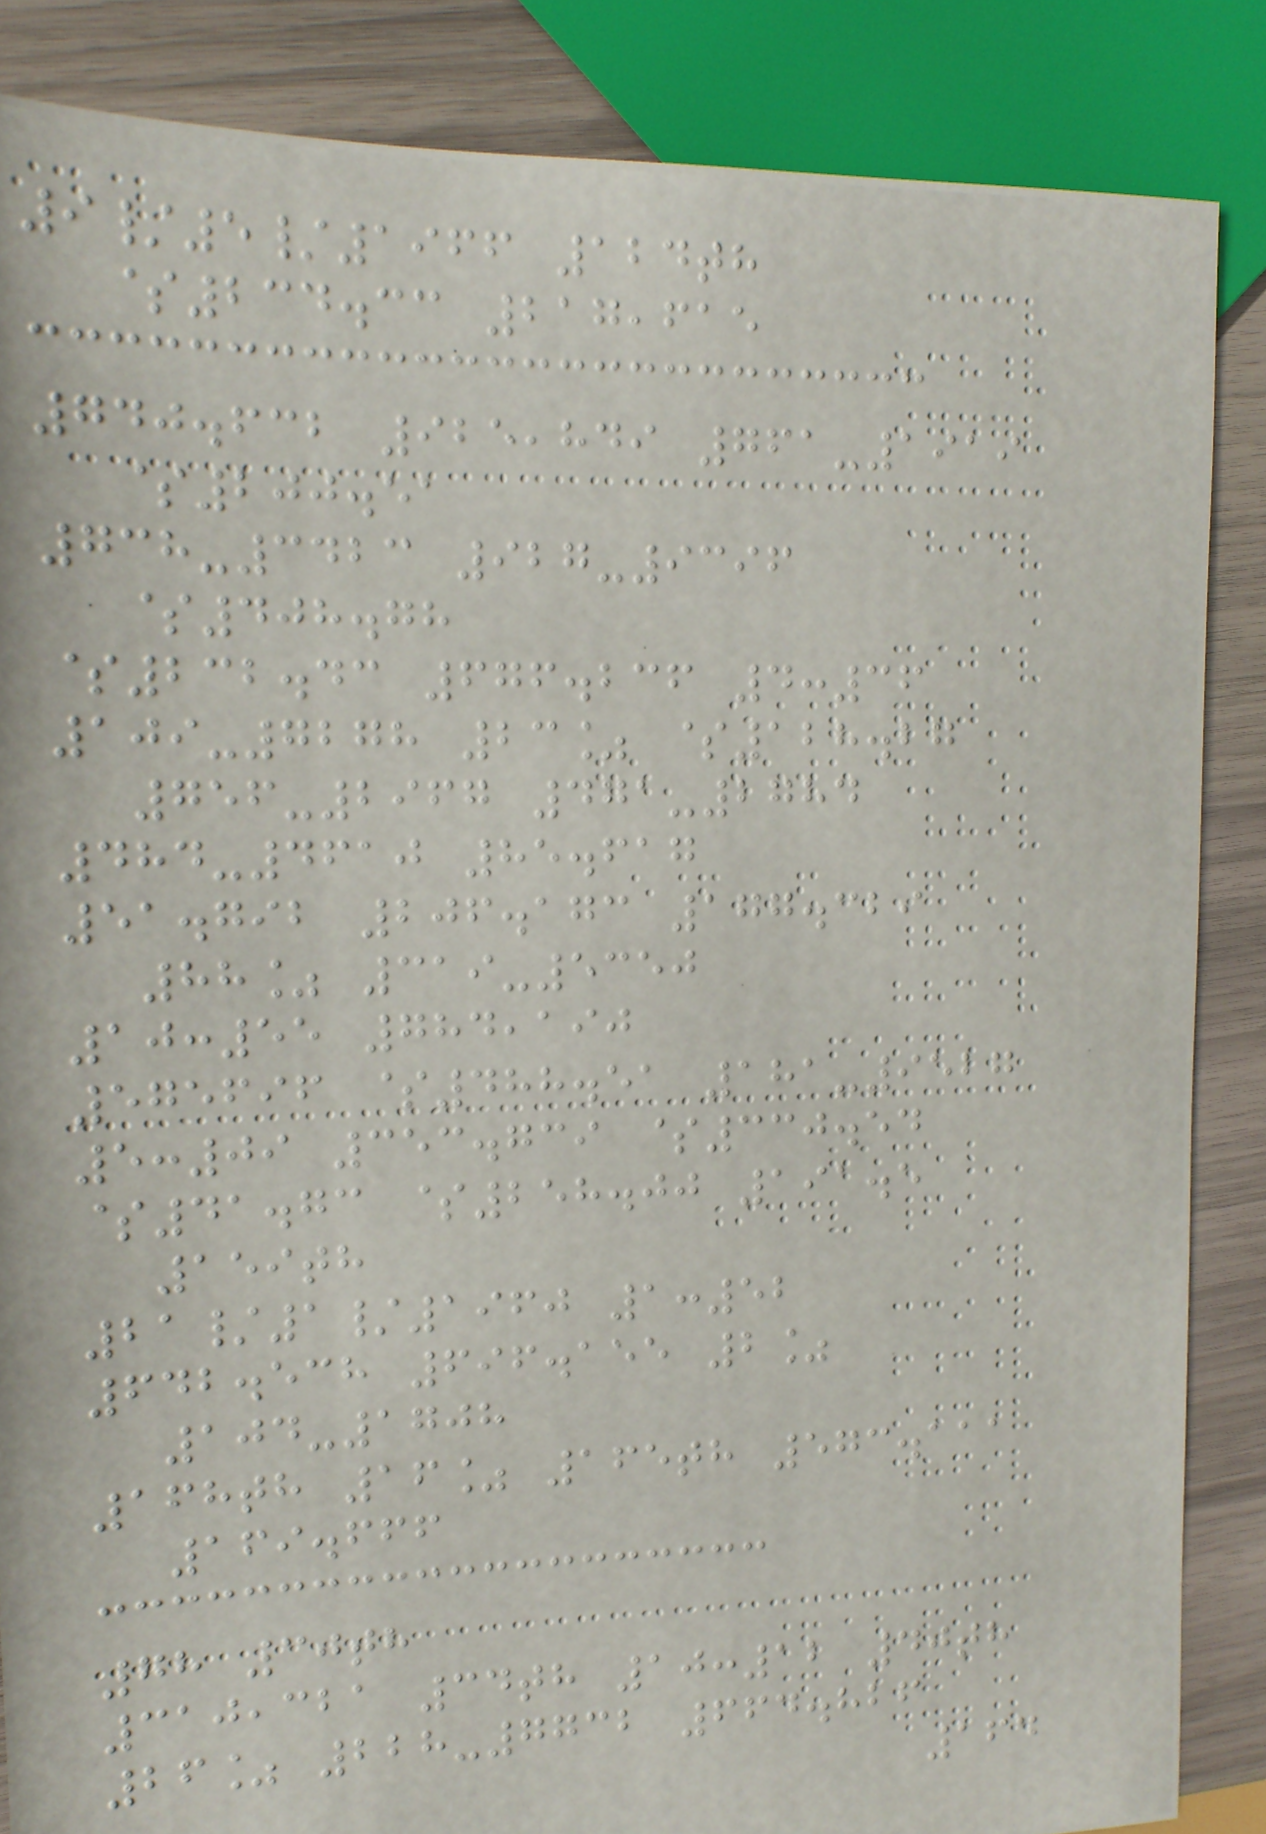9/5/1966 124th
$234.33 217,615
740.632 925,849 761-1919
$200.51
738-3423 927-9396
$408.78
$232.43 676.236 4:36
109-7278 23% $128.27
756-2967 471-2784
484-4610 85.617
51.792 206.173 177.329
88% 319-5350
10:55 784,190
575696 $488.51 181-9527
5:09 353.739 $330.54
$41.73 $258.00 191.5
159th
21/1/1960 1:52
642.538 696.155 2%
104-1708
168th 16% 165th 573.111
169.666
78 30th
310,321 34th 10:12 40th
26% 228-7732 664.826
164
